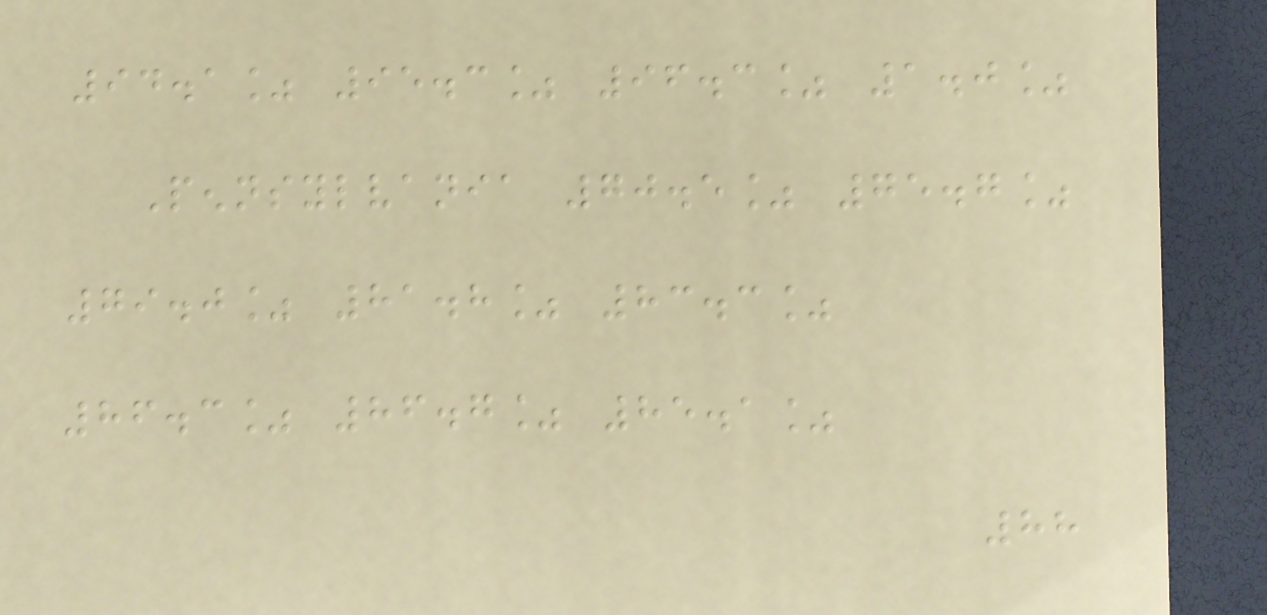94.1% 95.3% 96.3% 1.0%
Pennsylvania 70.5% 75.7%
79.0% 81.8% 83.3%
86.3% 86.7% 85.1%
88
